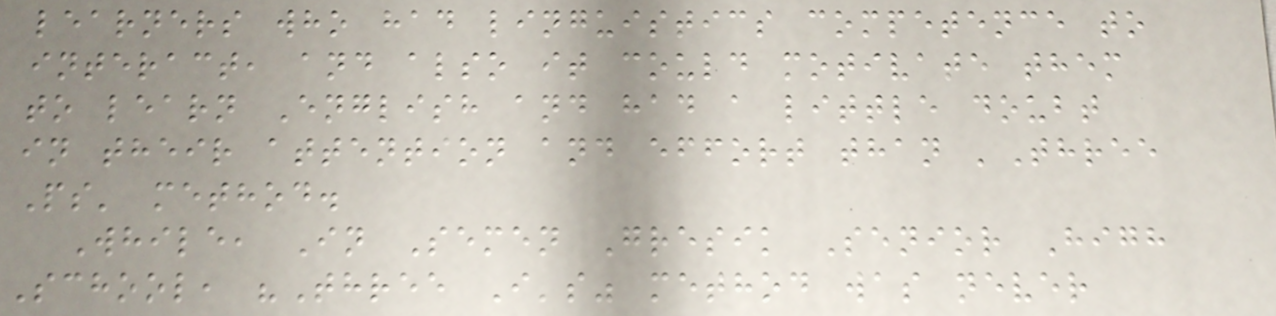learners who had linguistics competence to
interact, and also it could motivate them
to learn English and had a little doubt
in their attention and effort than 'Three
Ps' method.
While, In Semen Gresik Senior High
School, "Three I's" method was never
